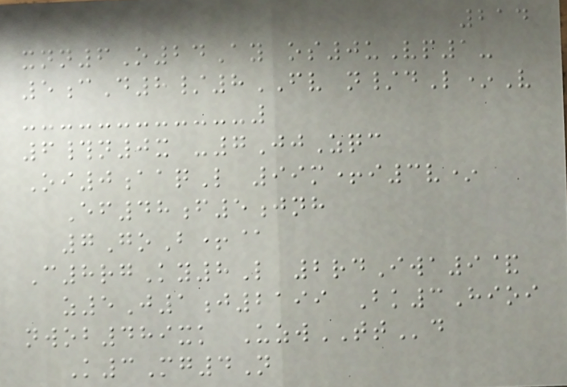214
xnn6O24Ay os0uVp1-
5cD8/8FV n/dL*V
6#n0x -7JjZqc
Oi0aaqL 99m+i3v*
Ef48f5jnh
7GoB+@
C8rgKy8L 2rdIwa9&
z5J1j2199 Bk3Hioi
nwob489xk UzwTTd
K3Mg4N
